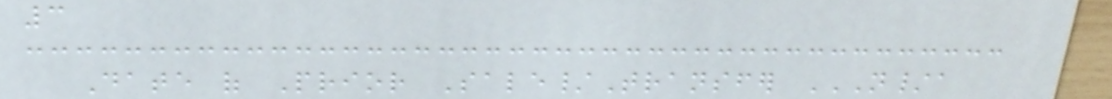3
Date of Prior Sale/Transfer N/A
